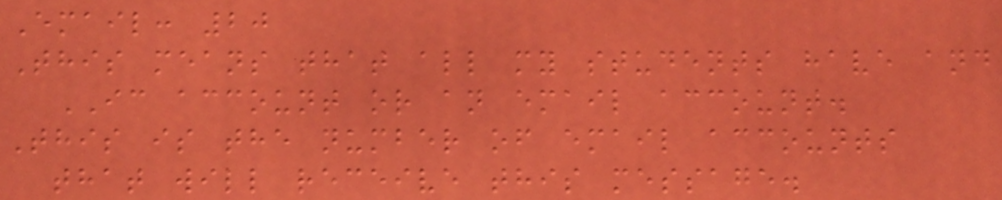Email: 20
This means that all my students have and
IC account or an email account.
This is the number of email accounts
that will receive this message.
